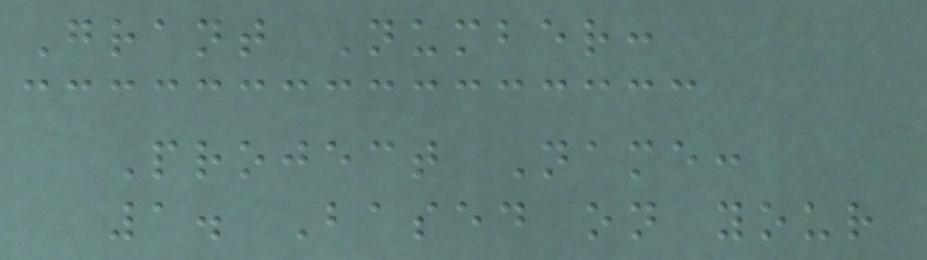Grant Number:
Project Name:
1. Based on your
